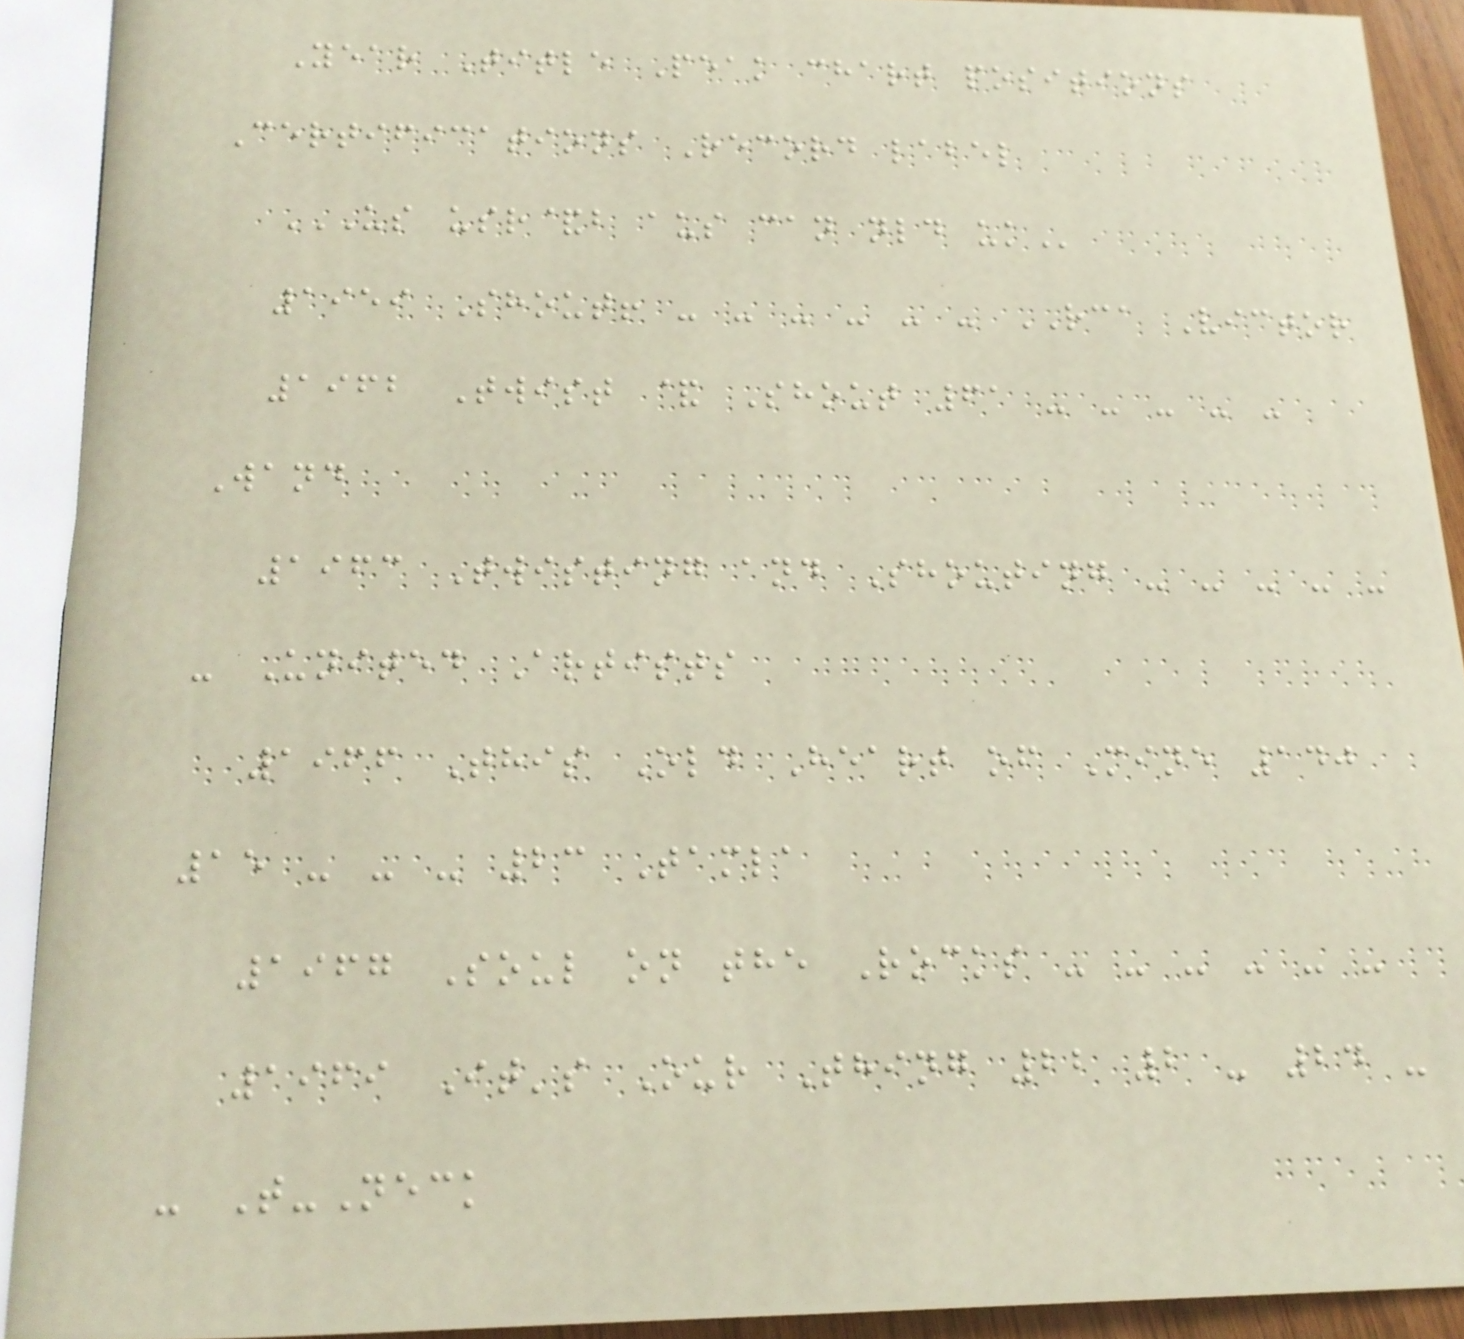Year Title Peak chart positions
Certifications Record label
US USR&B AUS CAN NLD UK
1959 Shout! - - - - - - RCA Victor
1962 Twist & Shout 61 - - - - -
Wand
1963 Twisting and Shouting - - - - -
- United Artists
1966 This Old Heart of Mine 140
15 - - - 23 Tamla
1967 Soul on the Rocks - - - - - -
1969 It's Our Thing 22 2 - 24 -
- T-Neck
